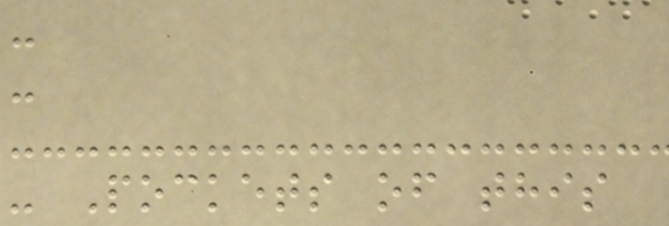-
-
- Pockets of this
